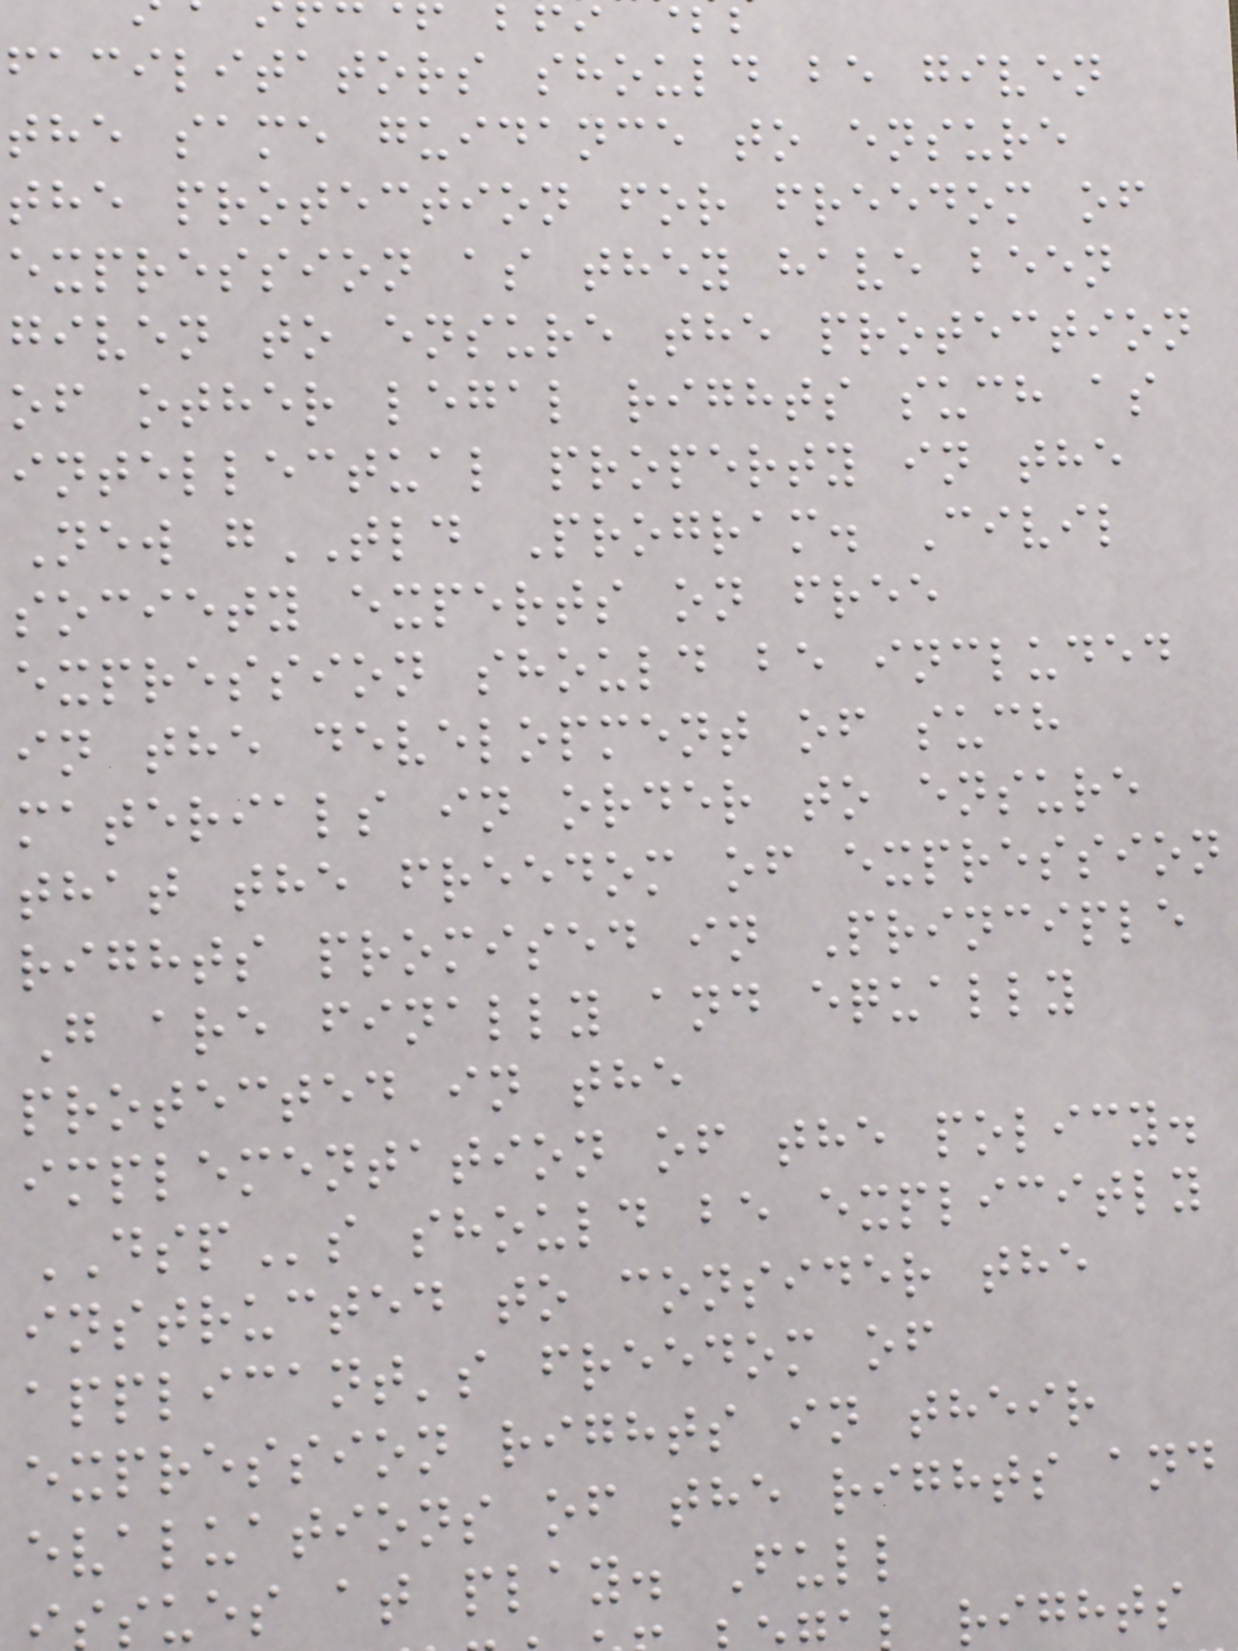facilitators should be given
the same guidance to ensure
the protection for freedom of
expression as they have been
given to ensure the protection
of other legal rights such as
intellectual property in the
New gTLD Program. Civil
society experts on free
expression should be included
in the development of such
materials in order to ensure
that the freedom of expression
rights promised in Principle
G are finally and equally
protected in the
implementation of the policy.
DSPs should be explicitly
instructed to consider the
applicant's freedom of
expression rights in their
evaluations of the rights and
sues at play. Full
